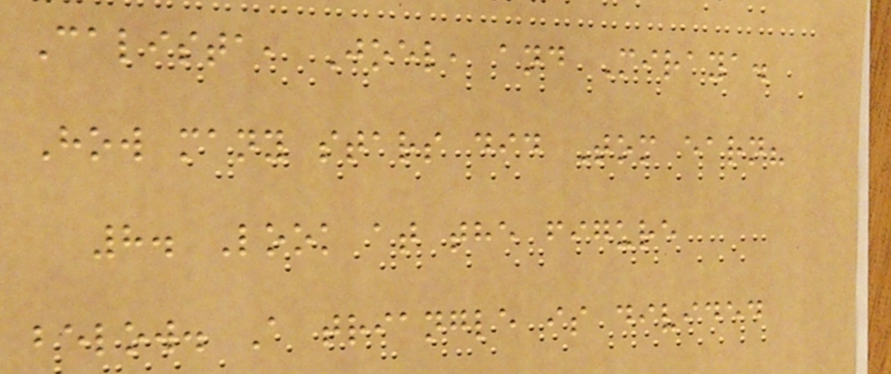Calista, Joel, and Miraya.
How many stars did Tom earn?
8. Look at the figure
below. A triangle is divided
